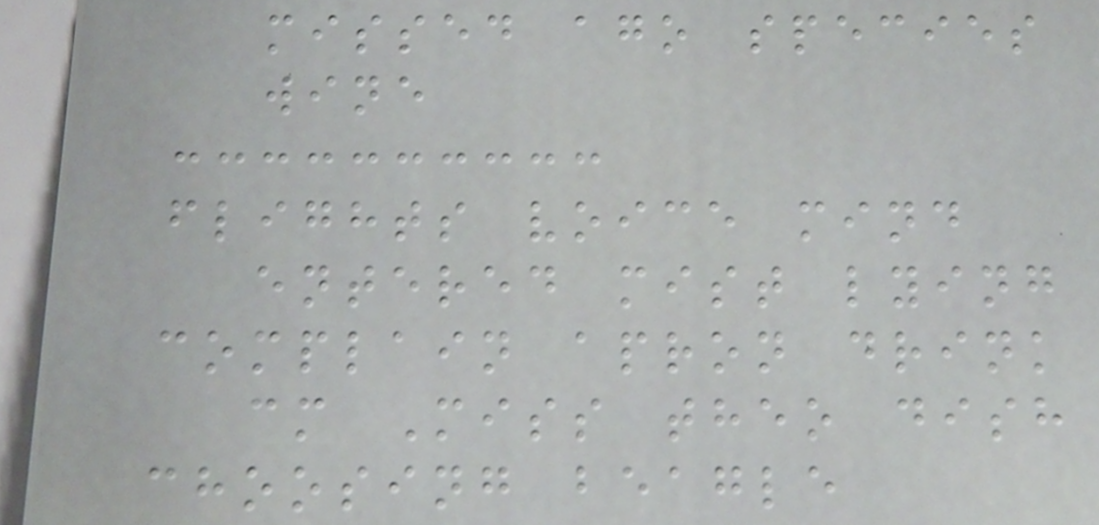missed ago species
wine
flights voice mind
entered mist lying
complain apron drink
cm Miss theo dish
choosing beagle
